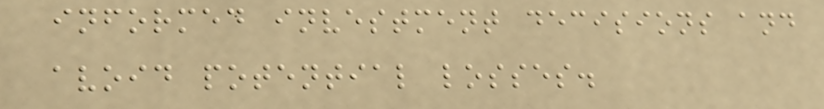informed investment decisions and
avoid potential losses.
